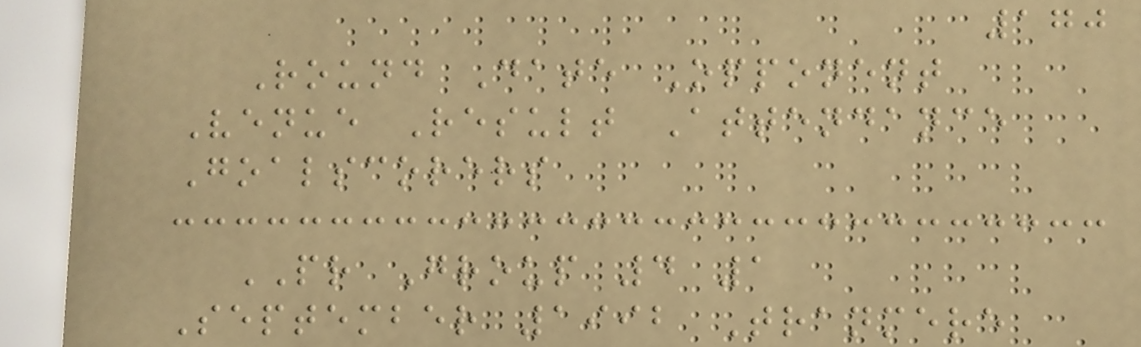170
Round Date Opponent
Venue Result Attendance
Goalscorers
PR Group 4 1
September 1992 Tranmere
